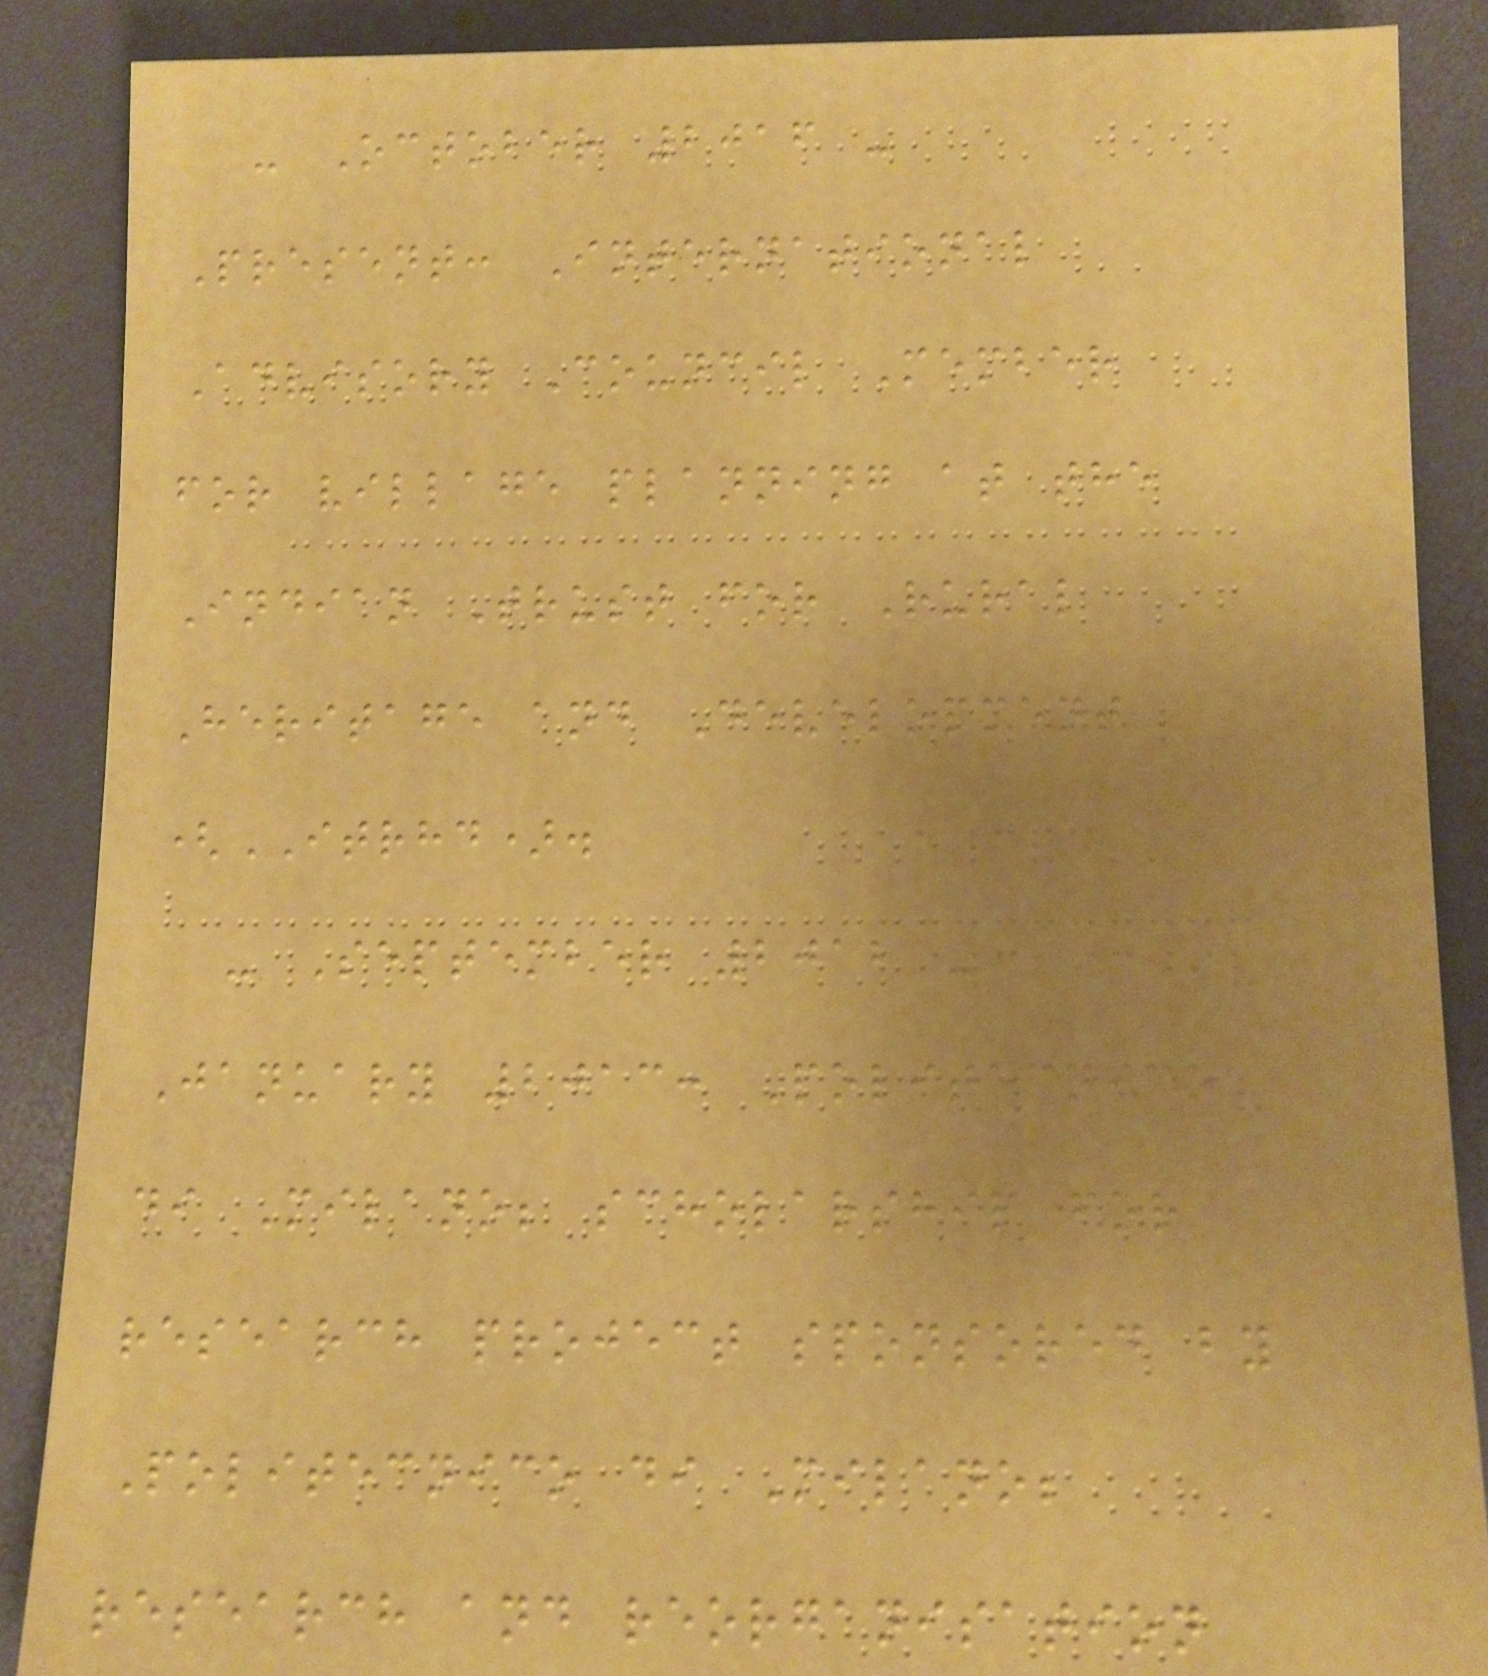- October 2016 -
Present: International
Advisory Council Member
for village planning at the
Indian Trust for Rural
Heritage and Development
(ITRHD).
- September 2012 -
January 2013: Politecnico
di Milano; scholarship for
research project sponsored by
Politecnico di Milano;
research and reorganisation
